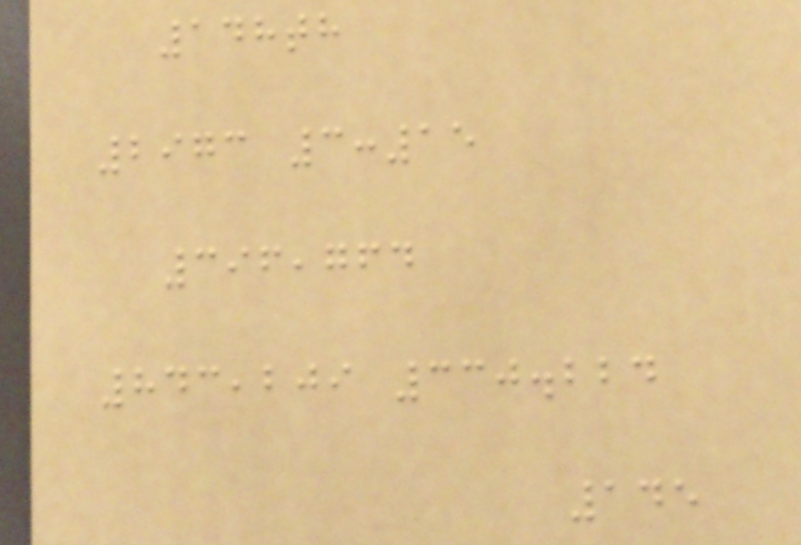148th
2973 3:15
396,764
843,209 330.224
145
